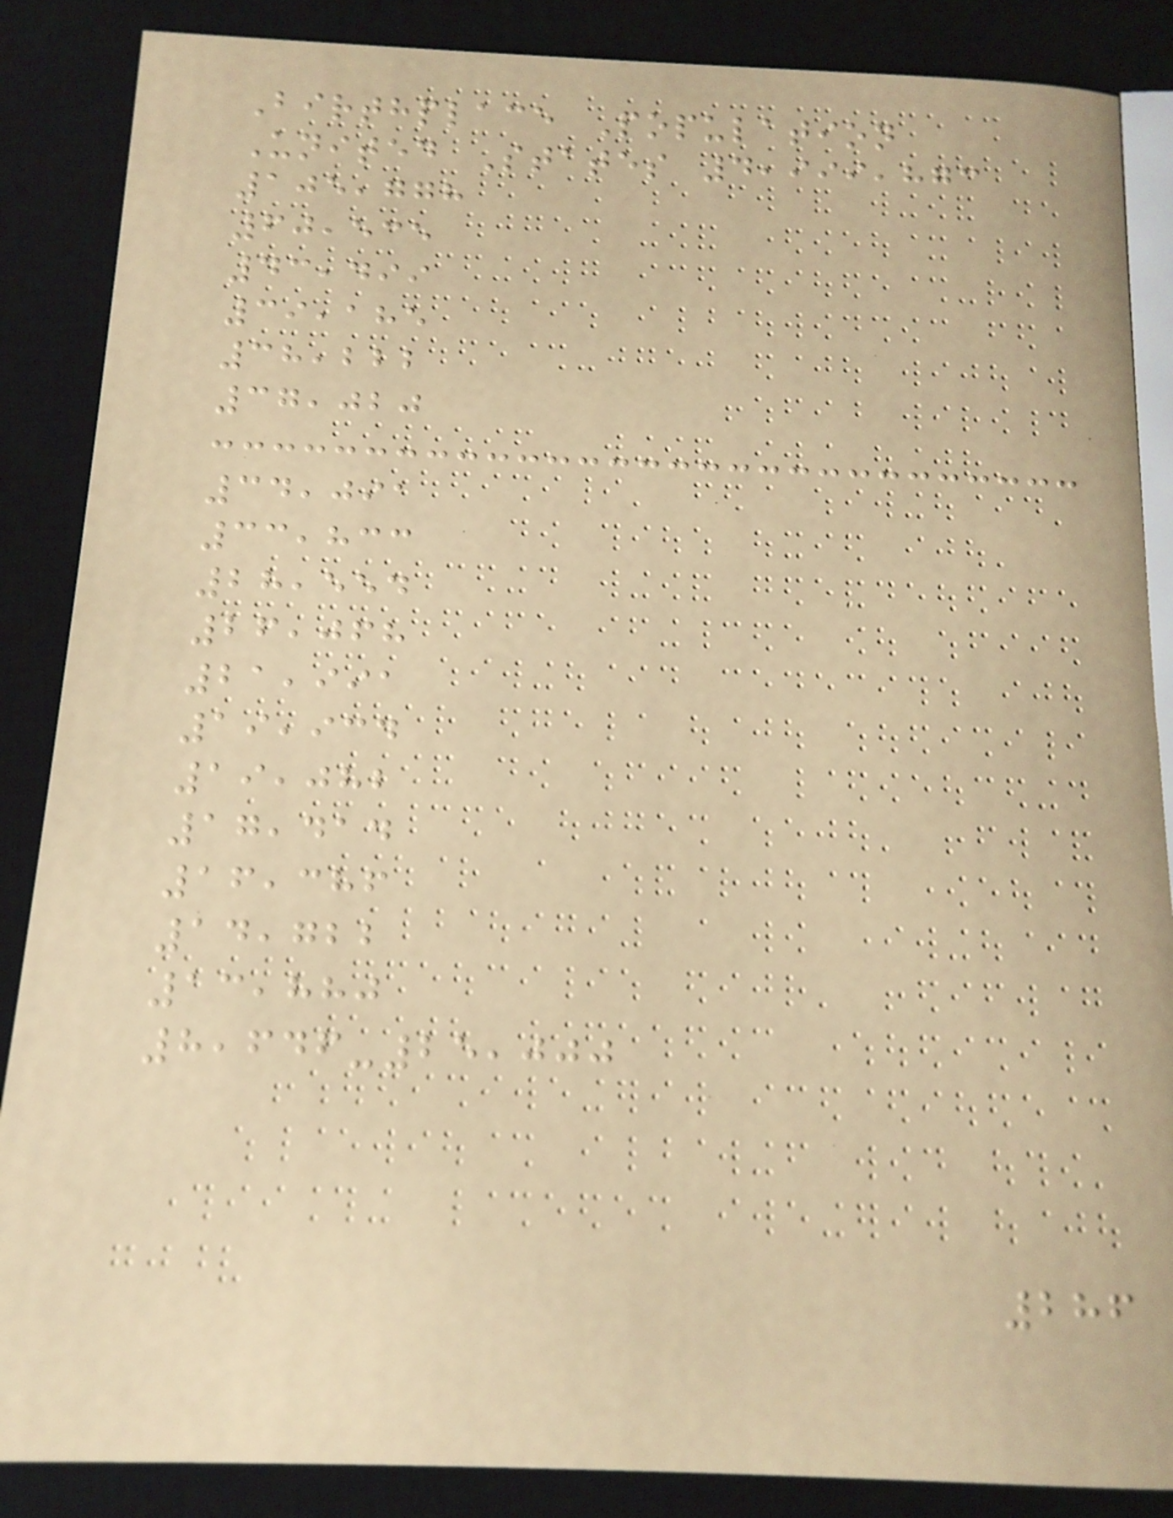Birthplace Population
United States 4,999,873
105,778
60,535
43,499
39,185
38,222
37,020
34,091
33,833
28,554
26,068
21,991
19,934
19,082
17,414
16,386
14,722
13,880
8,646-25,000
286
